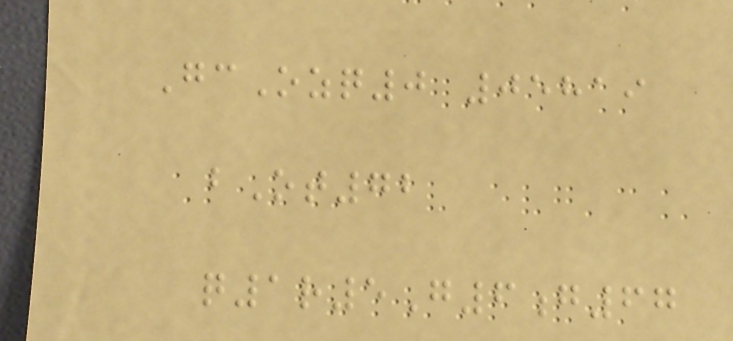GcOzq0 05819
bOt72
q1r5G6g67
